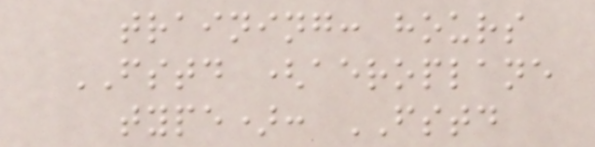training: hours
FSTD (aeroplane
type): FSTD
